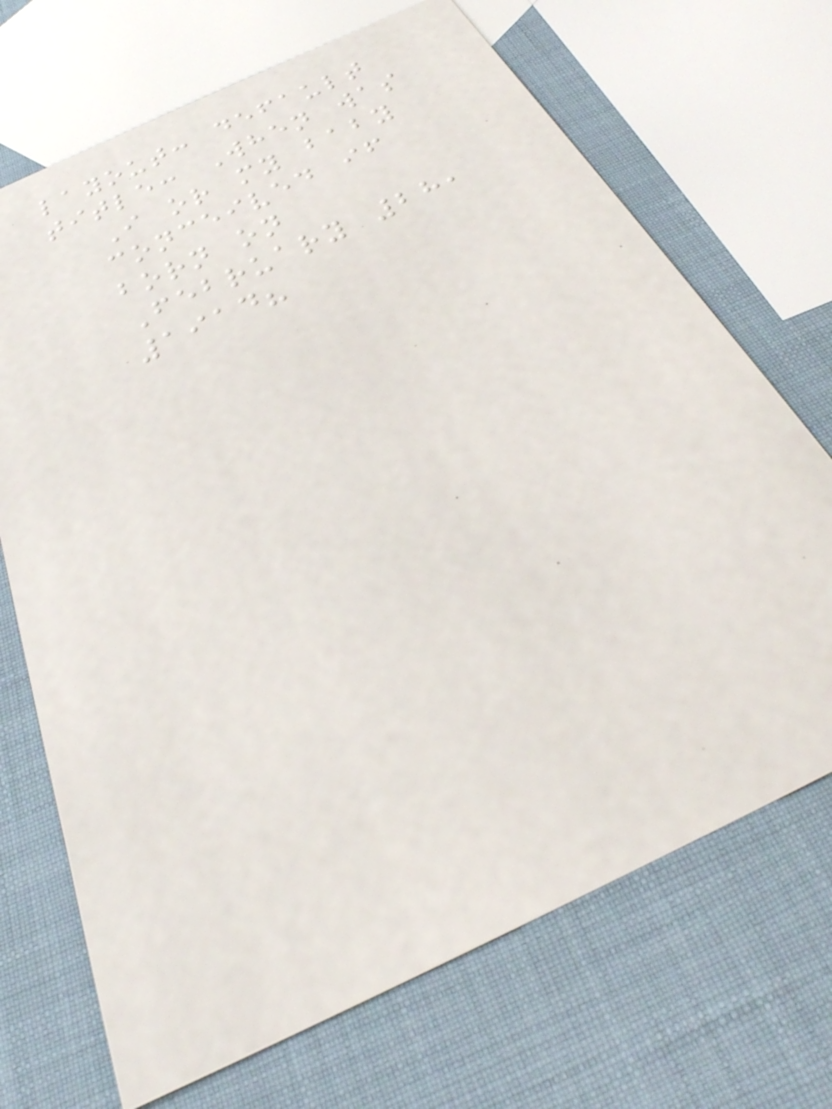layout: default
title: When was
I or my baby
conceived if
born on
February 28,
1914?
